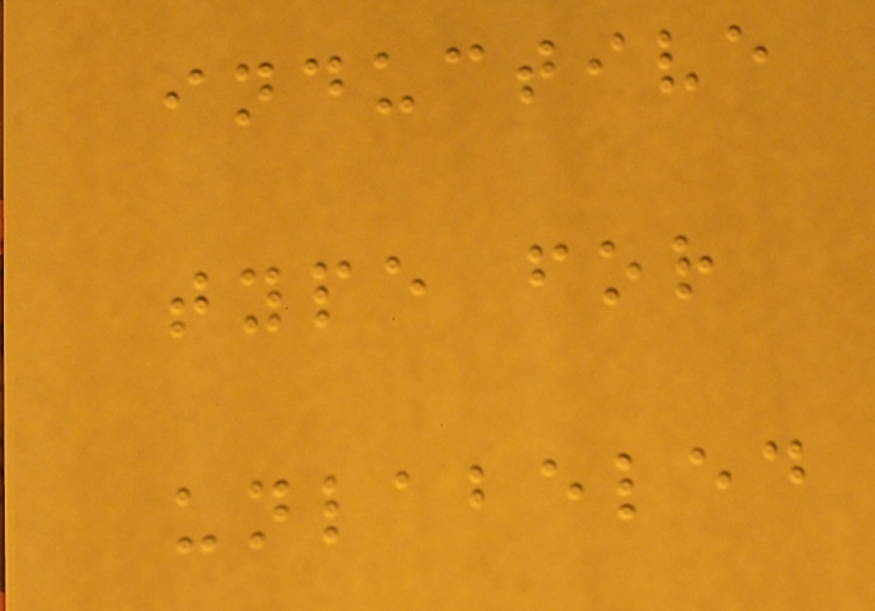inductive
type for
unlabeled
